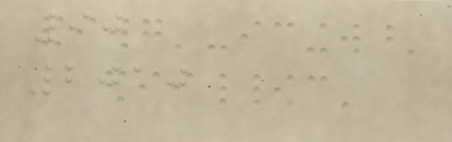90
2010
